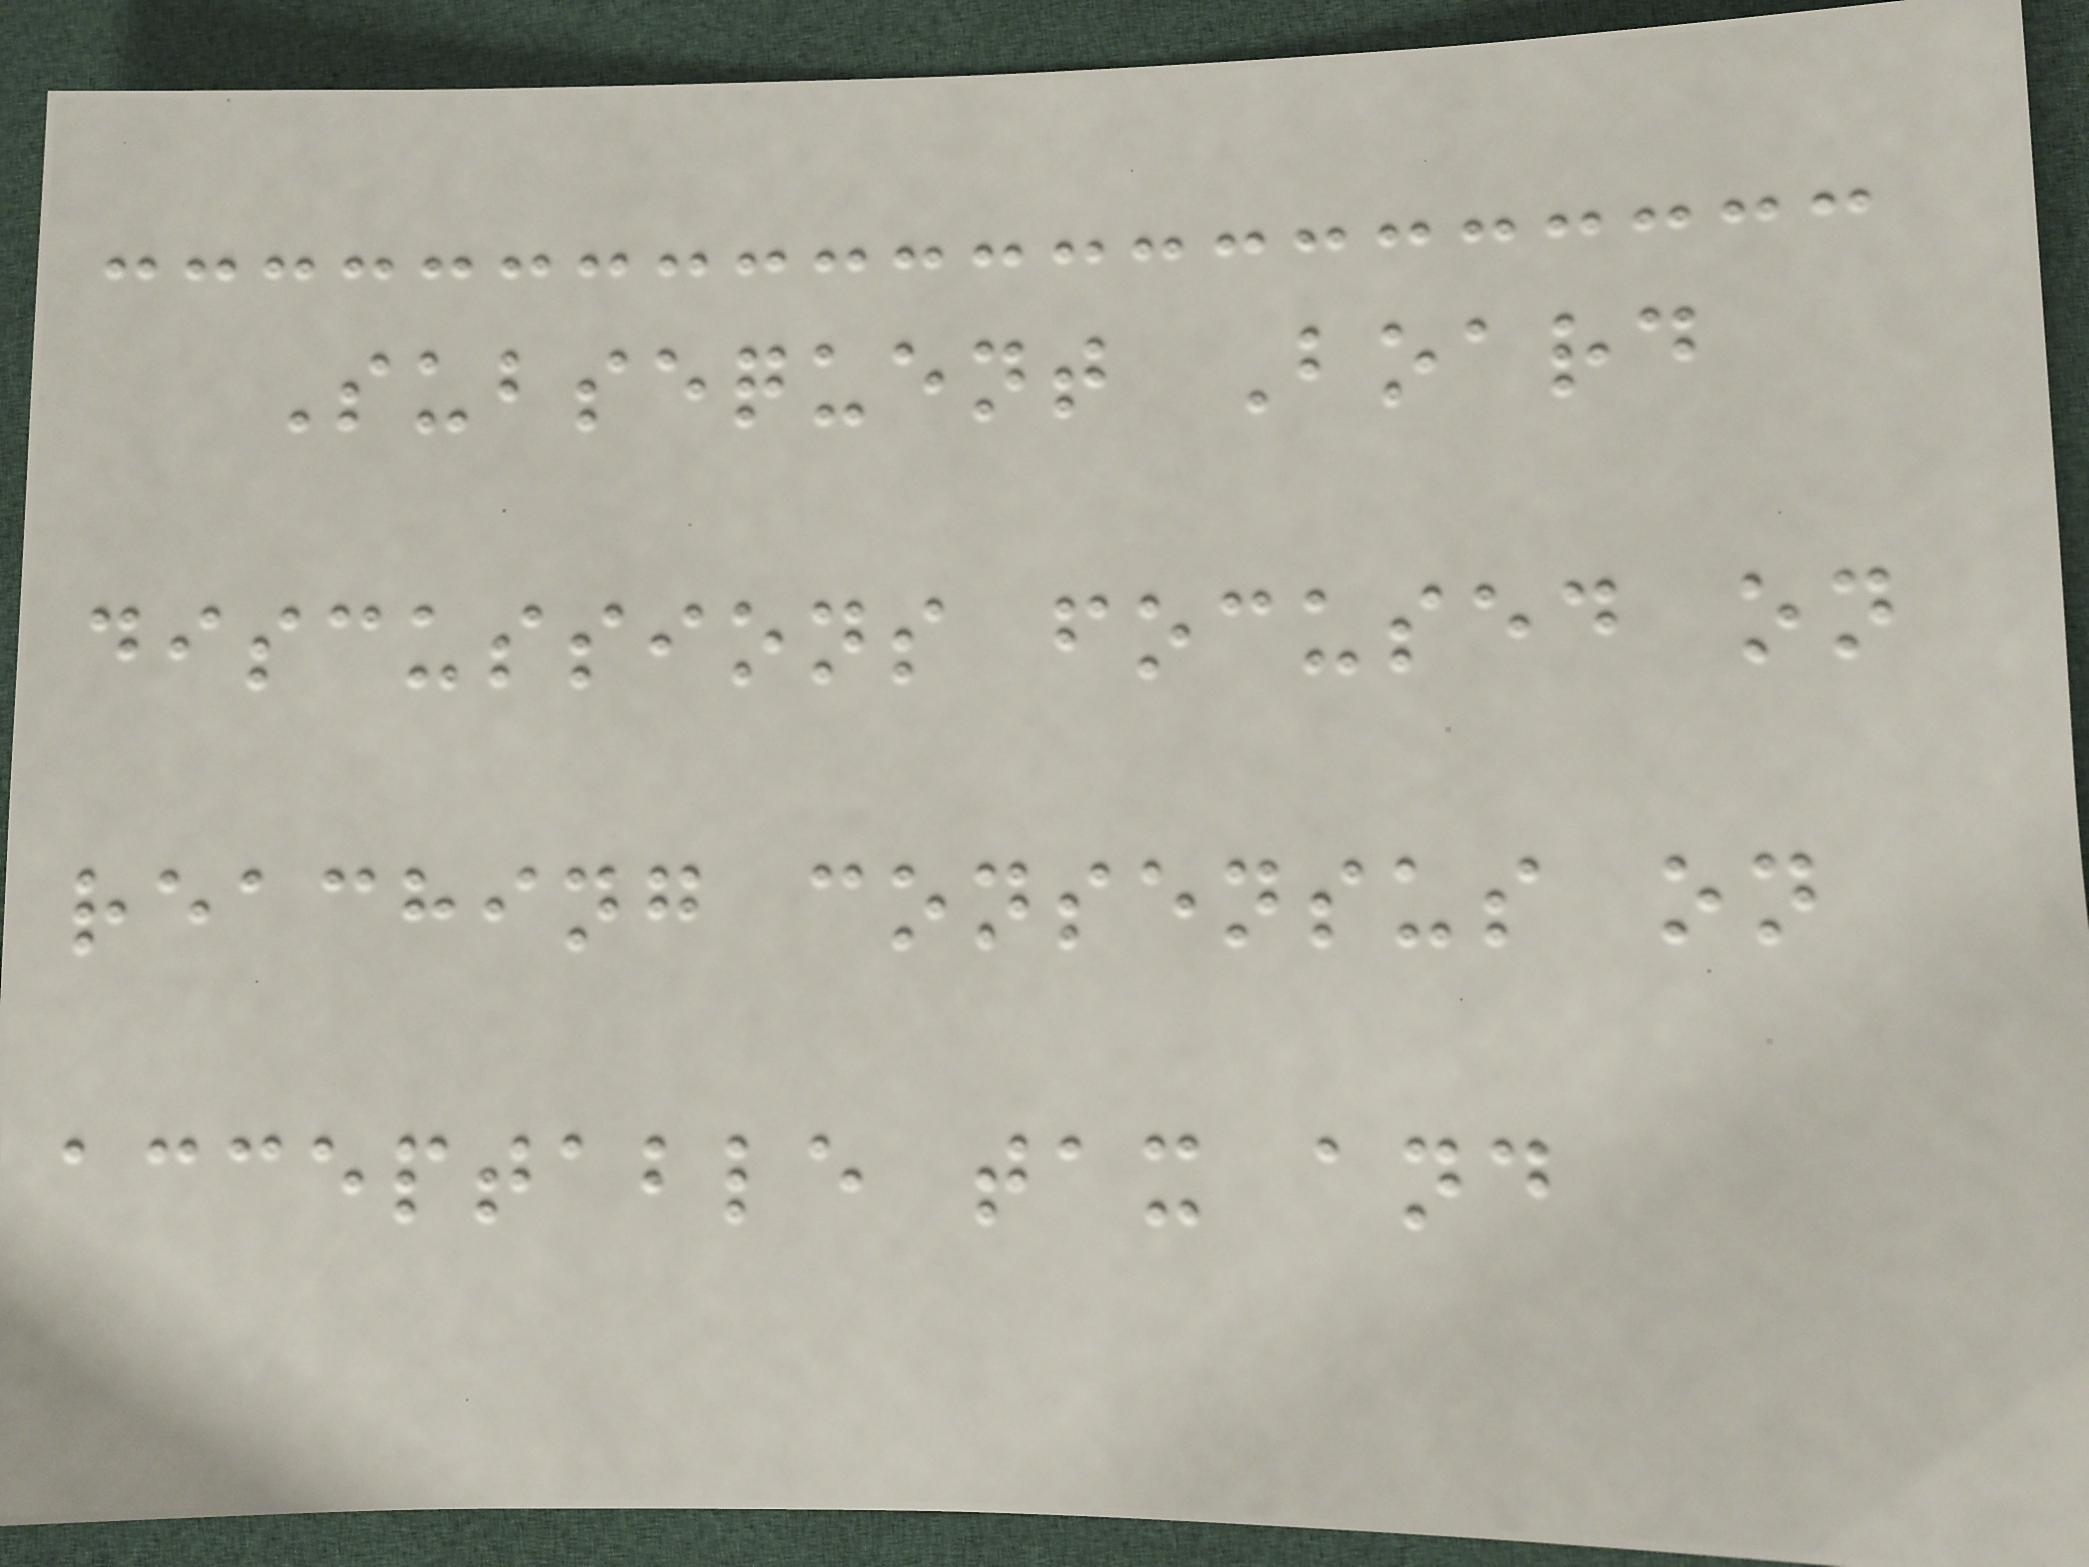Subsequent Board
discussions focused on
reaching consensus on
acceptable tax and
